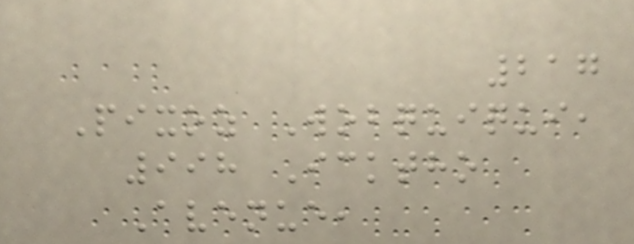217
Pixoz Wobquiqui,
998 Icktho
Avenue,
